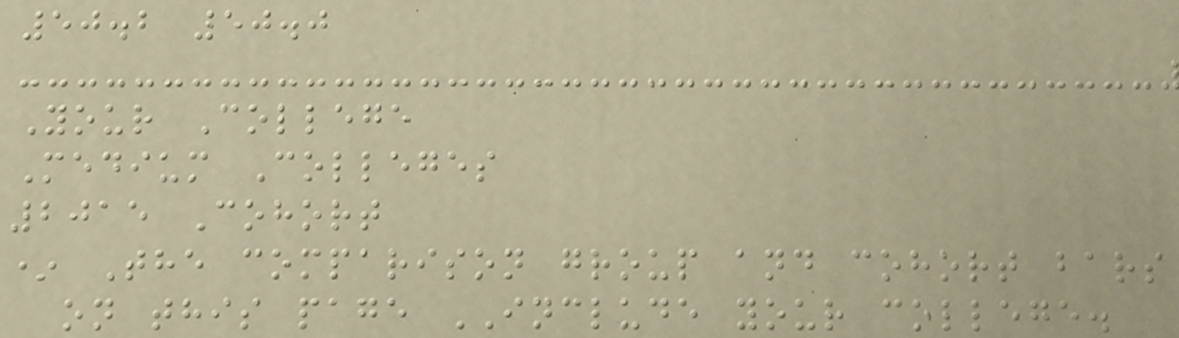50.2 50.0
Your College
Medium Colleges
2015 Cohort
* The comparison group and cohort bars
on this page INCLUDE your college.
